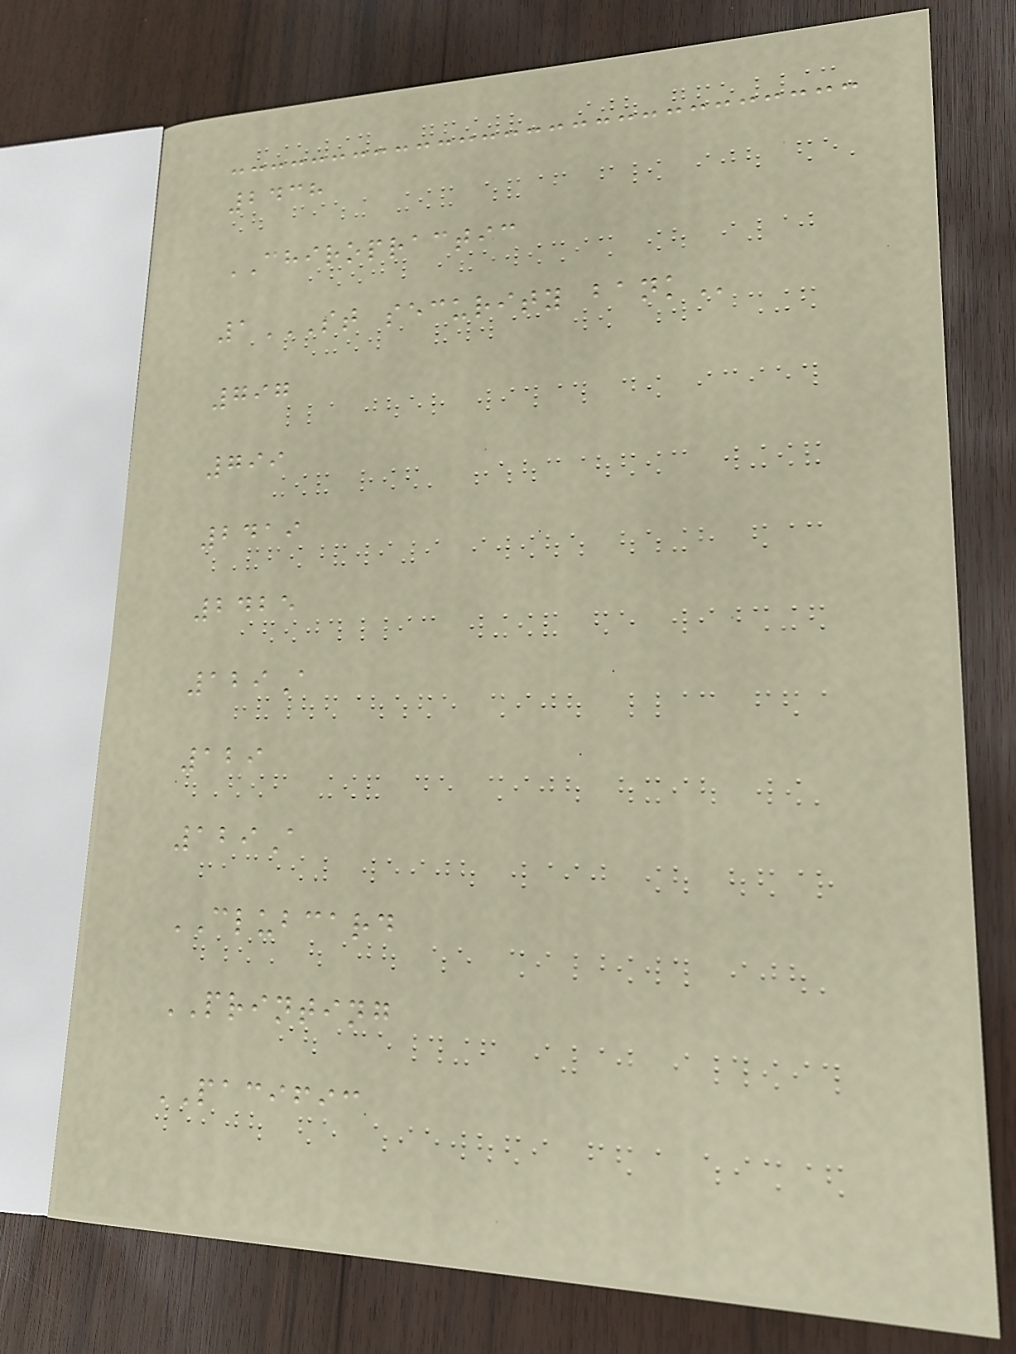2438
CHIROPRACTIC
1ST SECURITY BANK
797
799
2419
2425
129A
129
129A
CLUBCARD
PRINTING
PACIFIC
